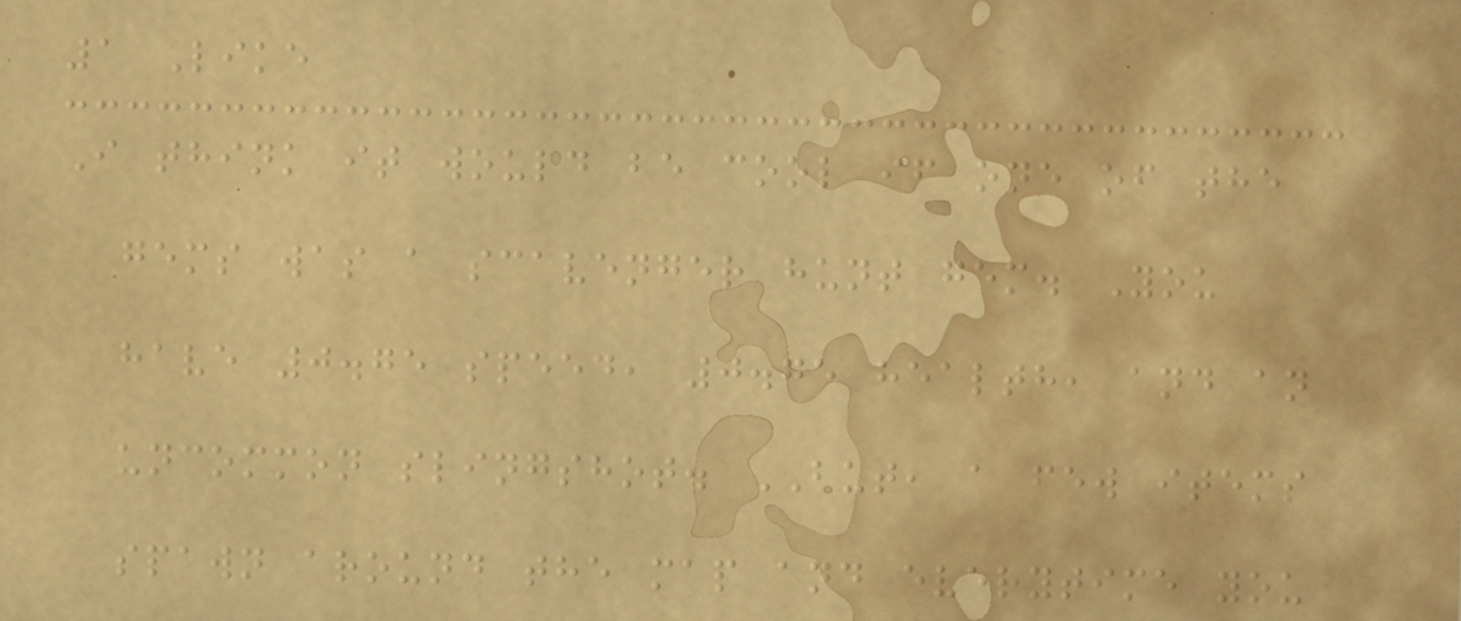1 Like
I think it would be cool if one of the
gems was a scavenger hunt gem. You
have 0.75 speed, 0.75 health, and an
uncommon slingshot. BUT, a few items
spawn around the map and everytime you
